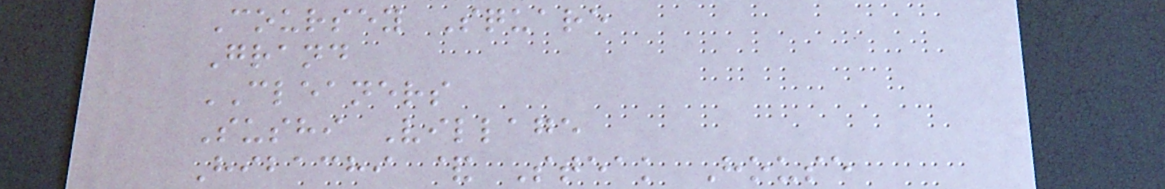Coursey Square
Grand
CLEANERS
Sushi Village
Hibachi & Steak House
